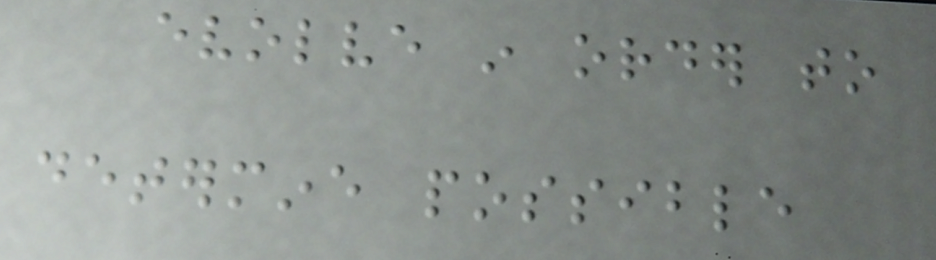evolve in order to
determine possible
